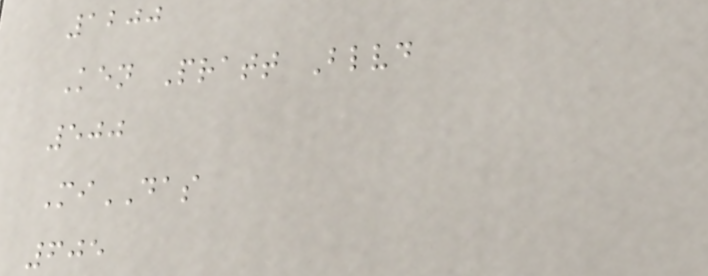1200
Ken Pratt Blvd
500
MiDAS
605
